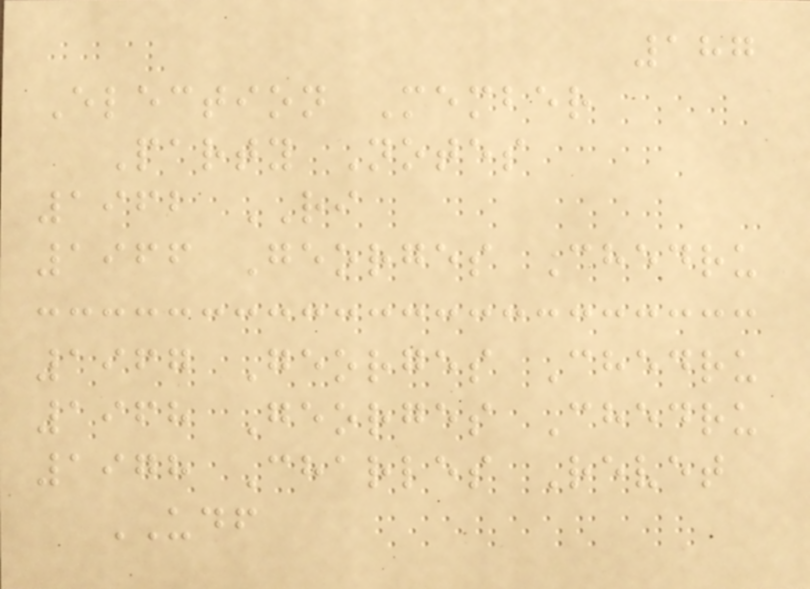187
Election Member
Party Notes
1962 RI
1966 Georges Chedru
1967 Georges Chedru
1968 Georges Chedru
1978 Charles Revet
UDF
